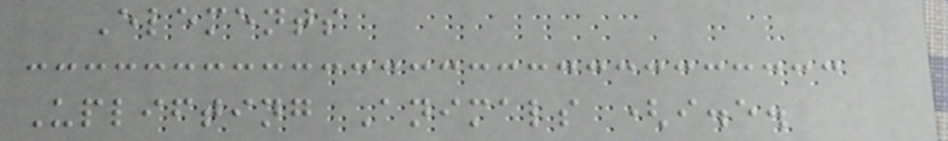Elements
Uplifting Animals (i.e.
